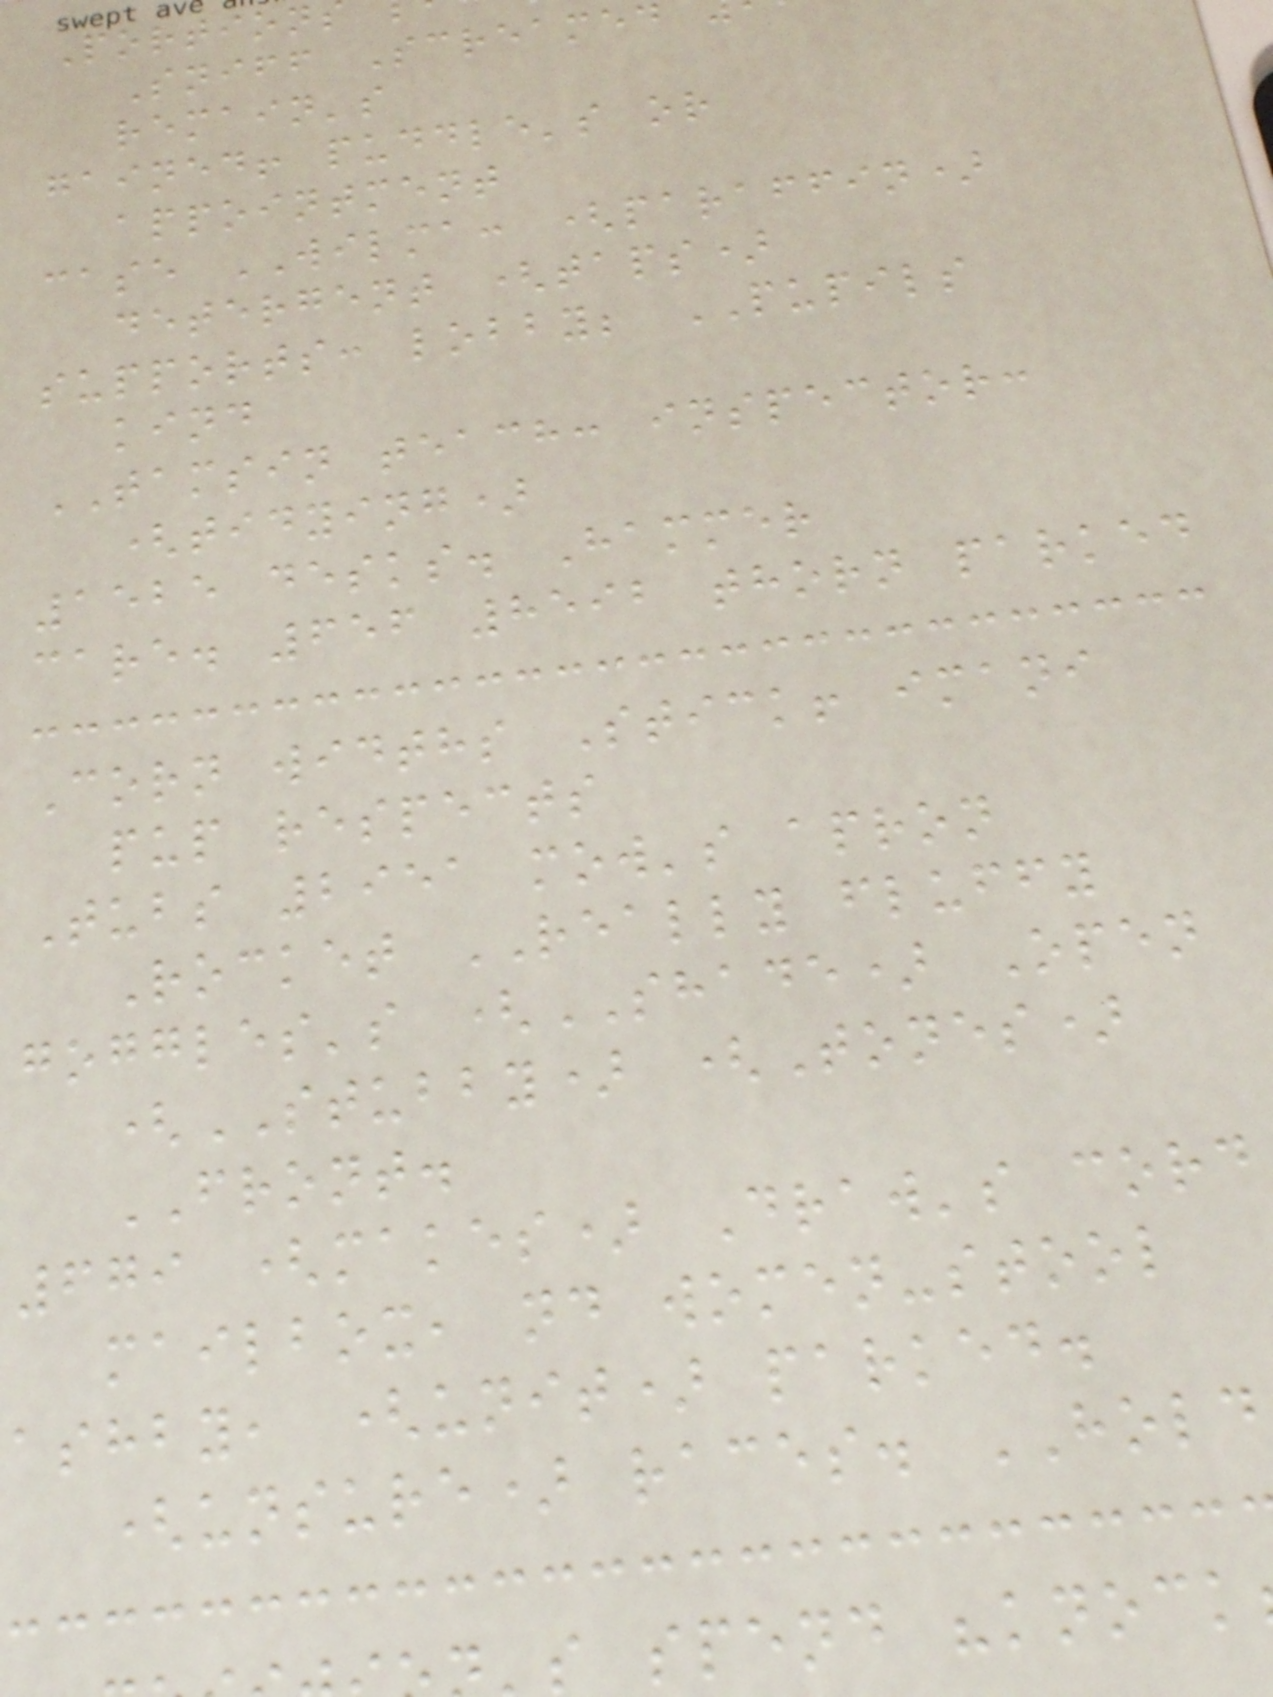Portion
Sniff Screamed
remain's
gained! puddle's or
appointment
case WILMA: (paraffin)
detergent (taps)
supports: lobby; PUPILS
kind
TAMSIN teach: inspector:
(tidying)
1525 desks. Hammer
care. 656 8592 thorn parked
Corn widths Stick! imani
pup respects
Tubs 2951 mow's apron
Rocket REALLY fluffy
goggles's (SHADE) Open
(STUBBY) (Tones)
FRONT.
679 (makes) Draw's cord
mailbox, nd women-stool
ashby, (unit) parked.
(unsure) races. HOLD
s spend "knock
